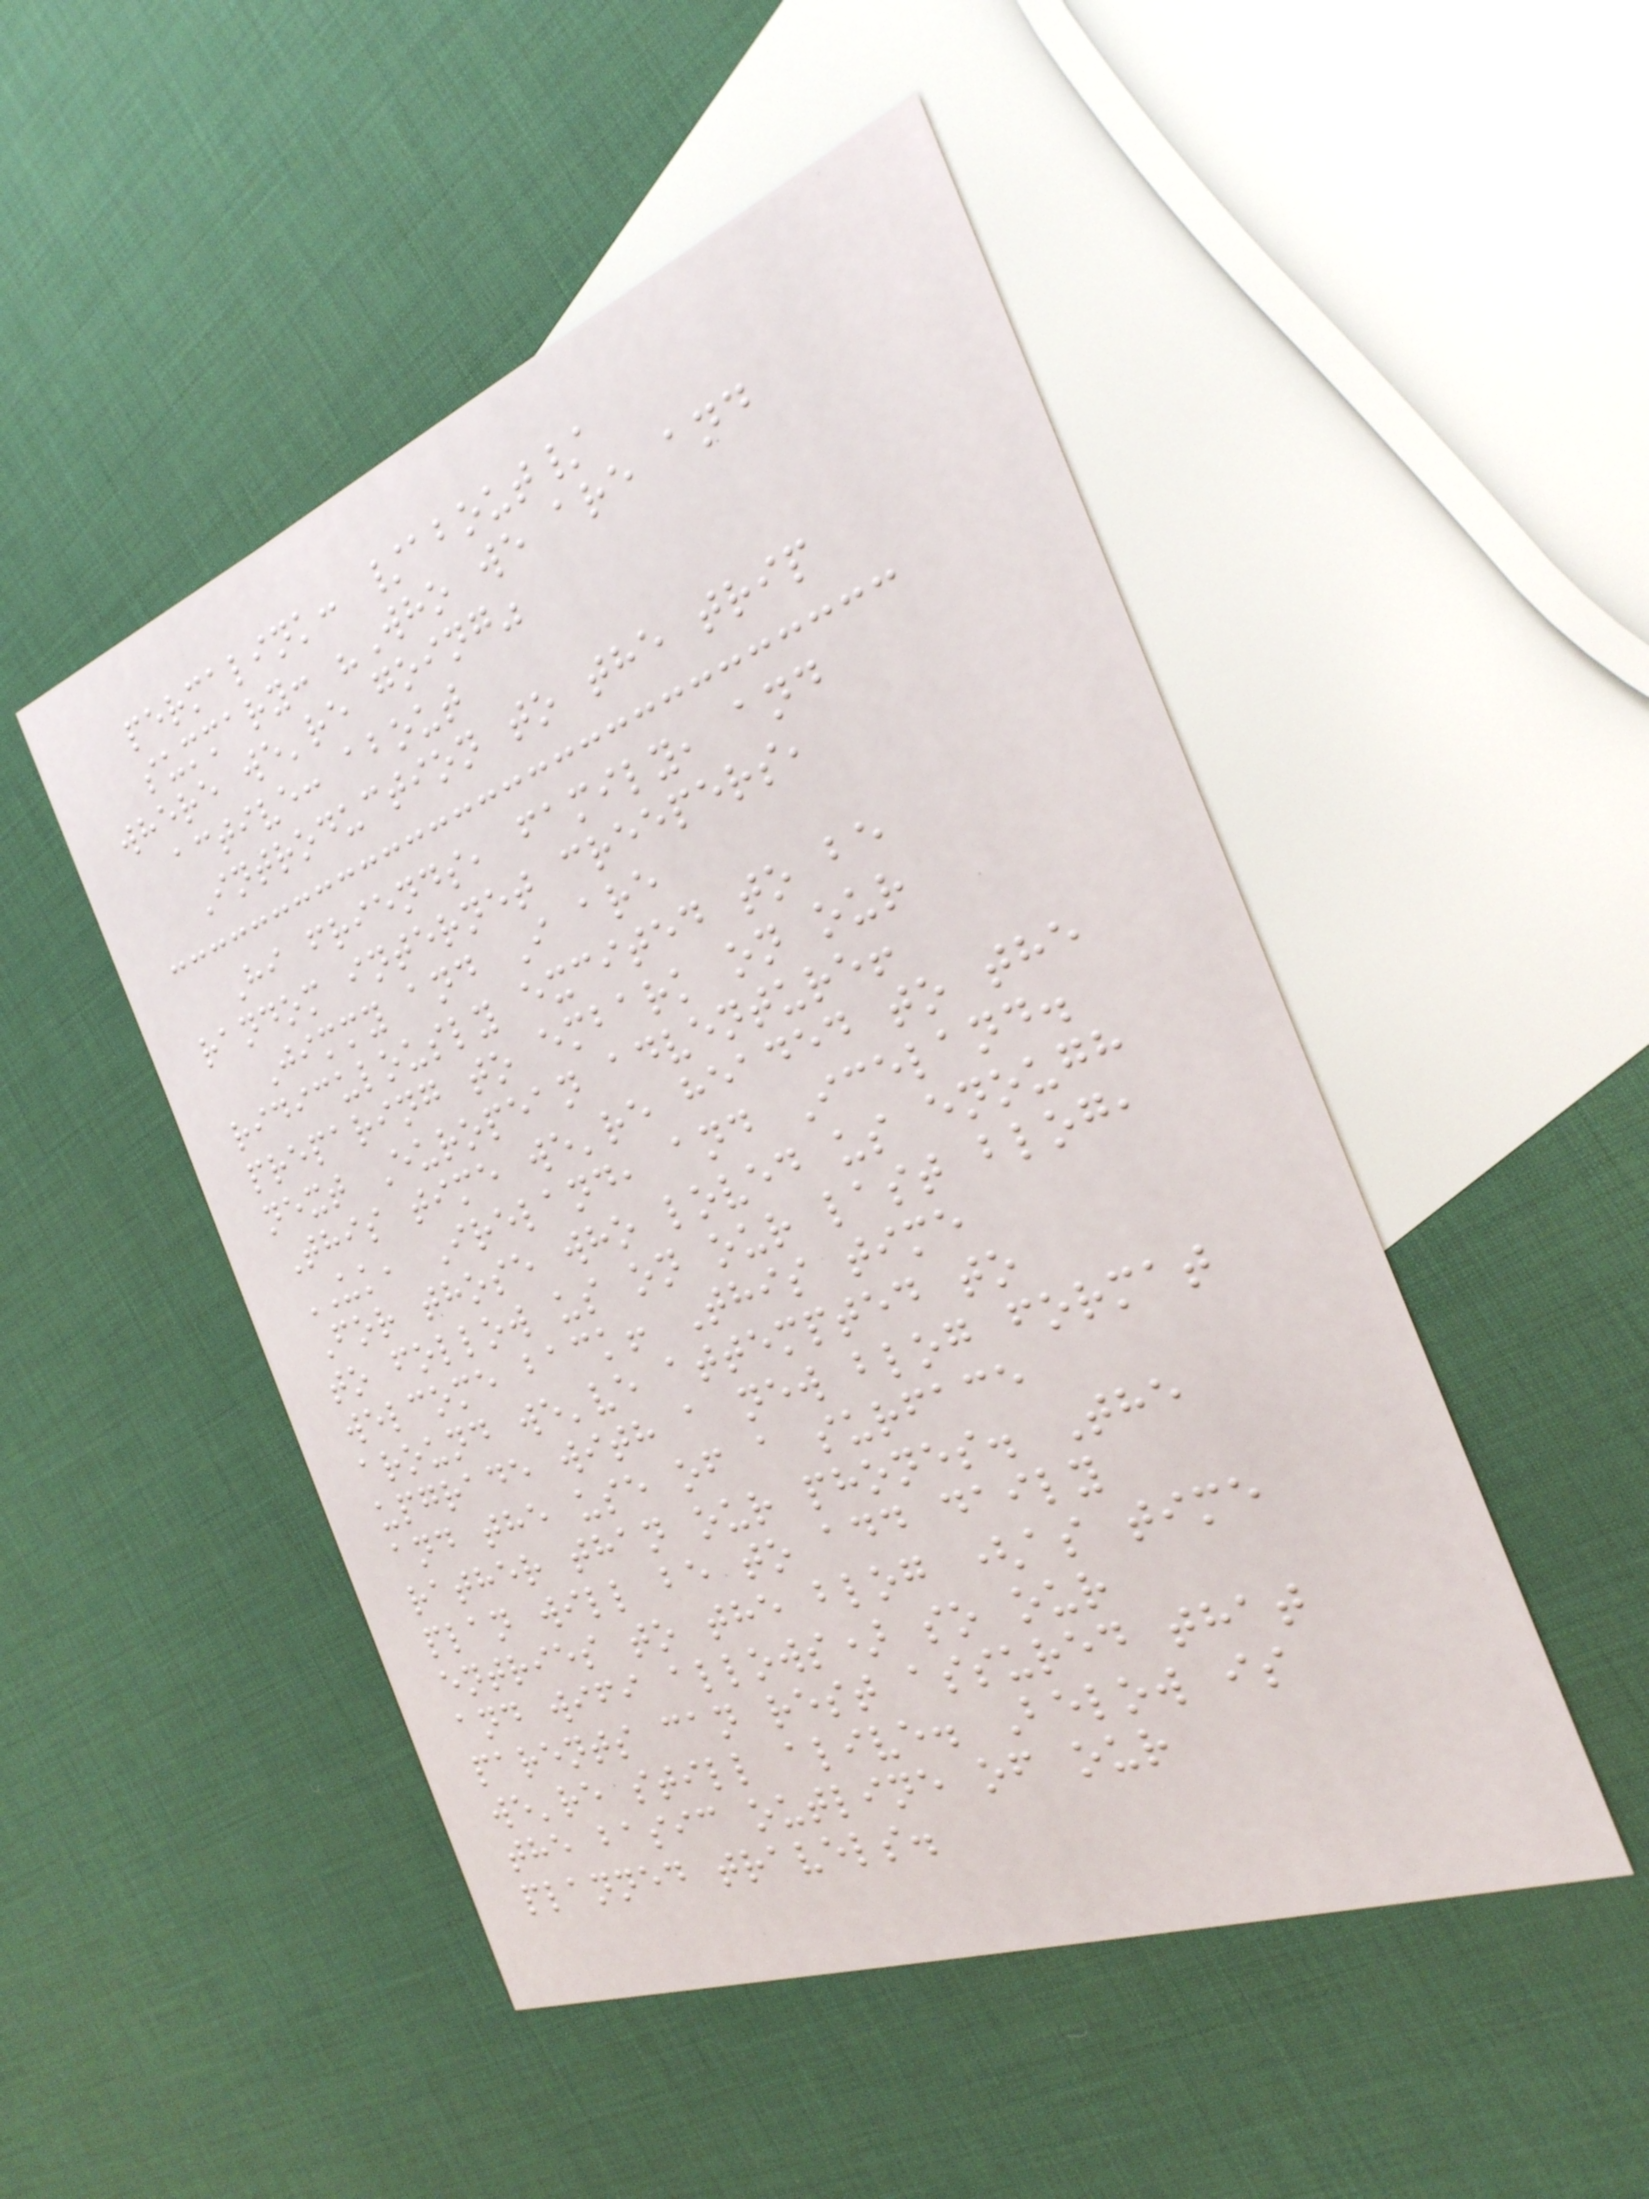permalink: /about/
summary: "Who we are and
where we're going"
active: about
Introduction to the trip
Hi friends, family, and
random internet creepers,
Jimmy and I are
ridiculously excited to be
preparing to embark on our
next European adventure!
This time we're headed to the
UK, Ireland, and Iceland.
For those who loved us enough
to follow us on our last blog,
welcome back! This time
around we've attempted to
upgrade with a new blog format
and the use of a surface
rather than our phones. The
plan will be to add daily
entries to the blog (as time
and wifi allows) so our
parents can rest assured that
we're still alive. Below is
the basic outline of our
planned travels.
